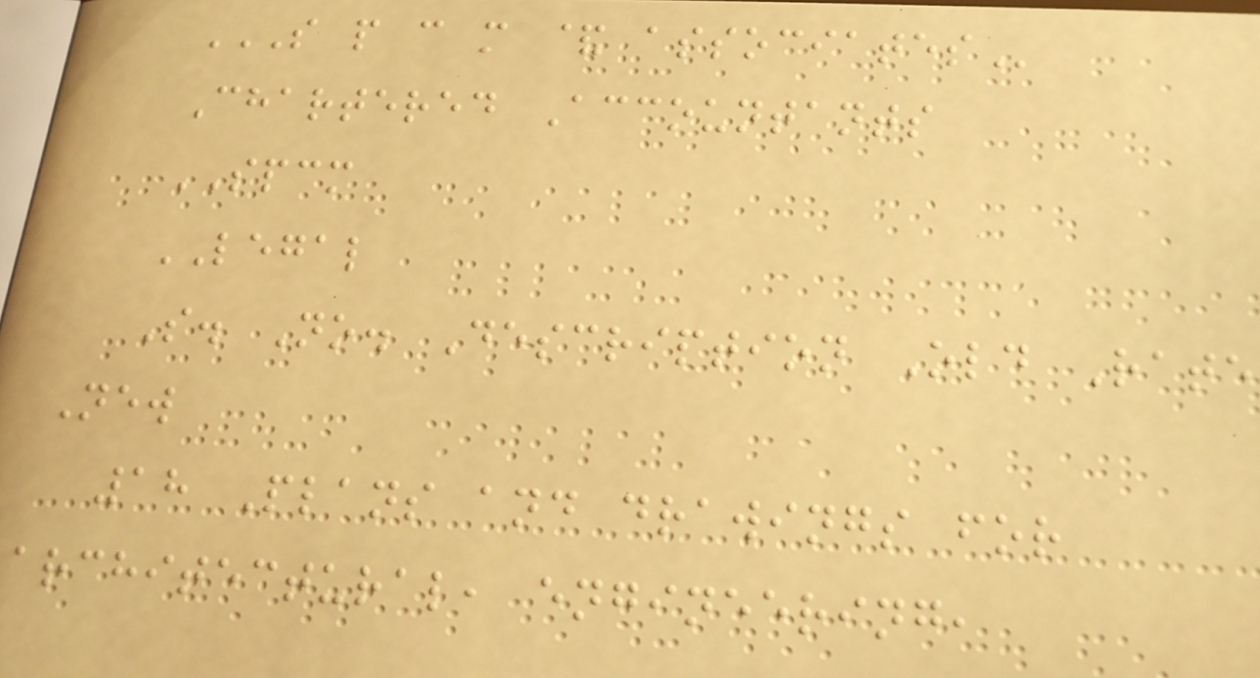S P C M & ASSOCIATES
Chartered Accountants
SPCM
LEGAL
S. No. Description Old Rate
New
18 Plans and drawings for
architectural, engineering,
